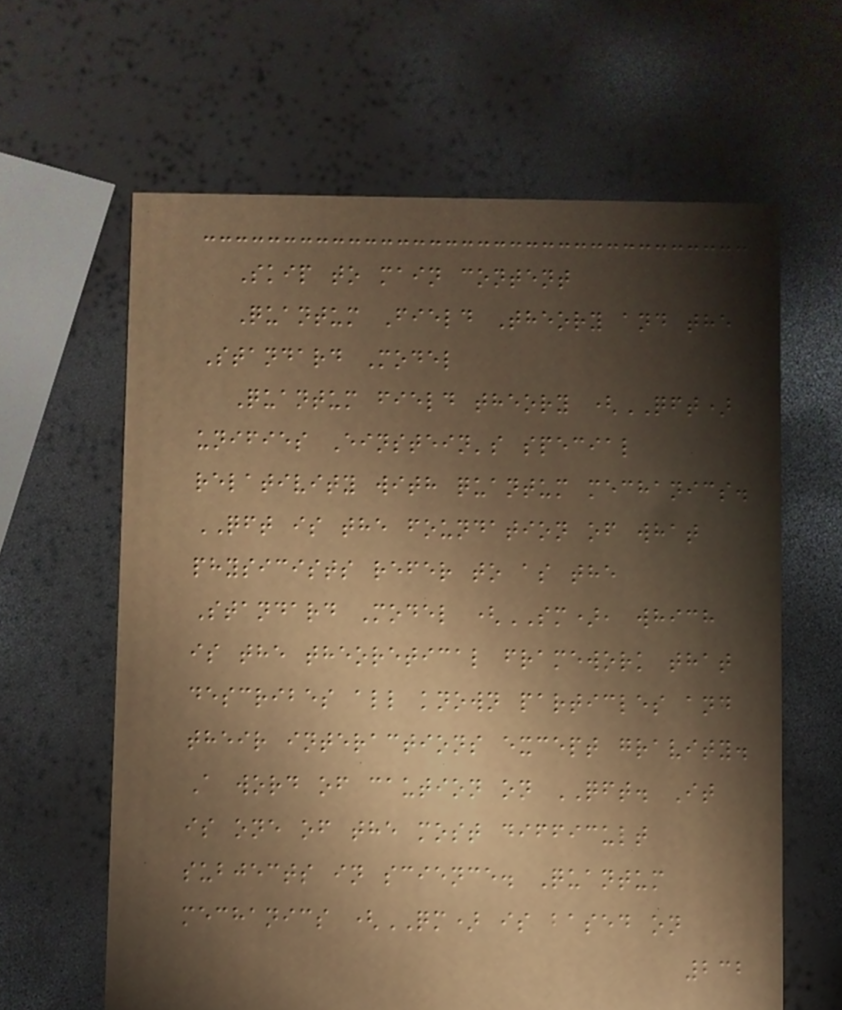Skip to main content
Quantum Field Theory and the
Standard Model
Quantum field theory (QFT)
unifies Einstein's special
relativity with quantum mechanics.
QFT is the foundation of what
physicists refer to as the
Standard Model (SM), which
is the theoretical framework that
describes all known particles and
their interactions except gravity.
A word of caution on QFT. It
is one of the most difficult
subjects in science. Quantum
mechanics (QM) is based on
232
